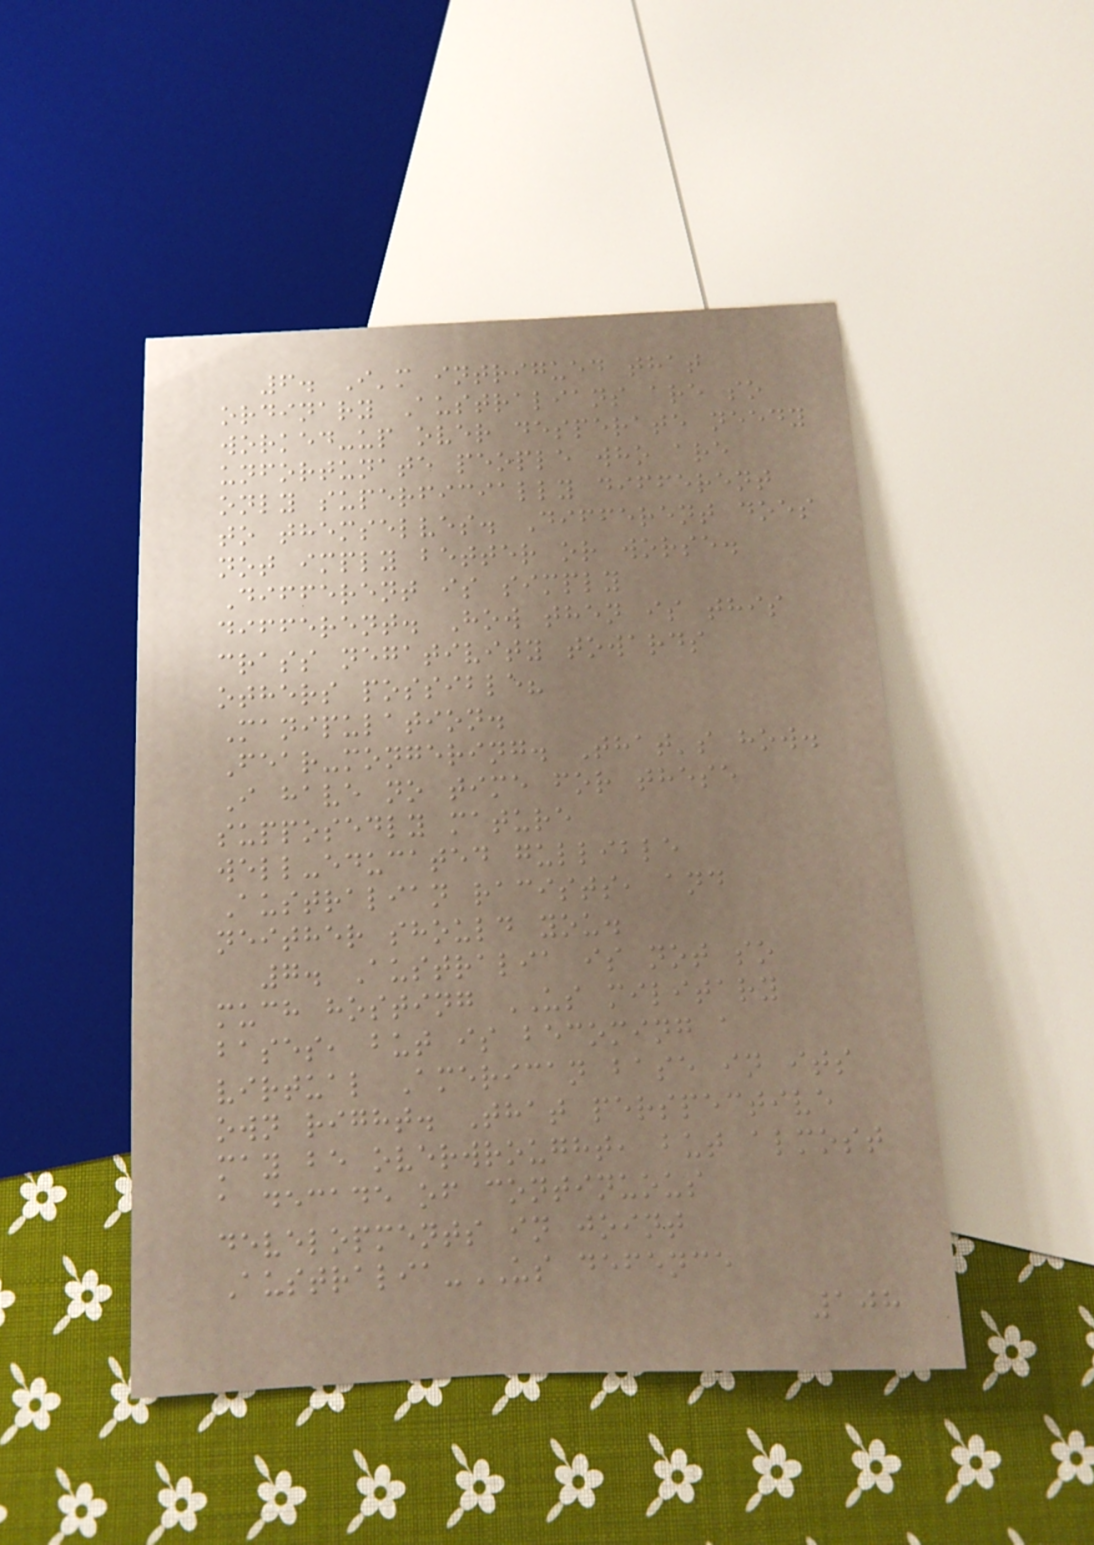6. I'm intrigued that
ordinary Australians are so
worked-up over desperate needy
unfortunate people who are
only superficially different
to themselves. Different does
not imply better or worse.
Different is simply
different. How then is this
crass negativity towards
others possible?
Manipulation.
Fear-mongering. That's how.
I have no time for these
supposedly mature
well-educated gullible
Australian racists, and
neither should you.
7. Australia is not so
much hosting US military
bases, but is becoming a
virtual American base in its
own right. That perspective
may be overwrought, but almost
a decade of continuous
developments in joint
Australia-US defence
108
